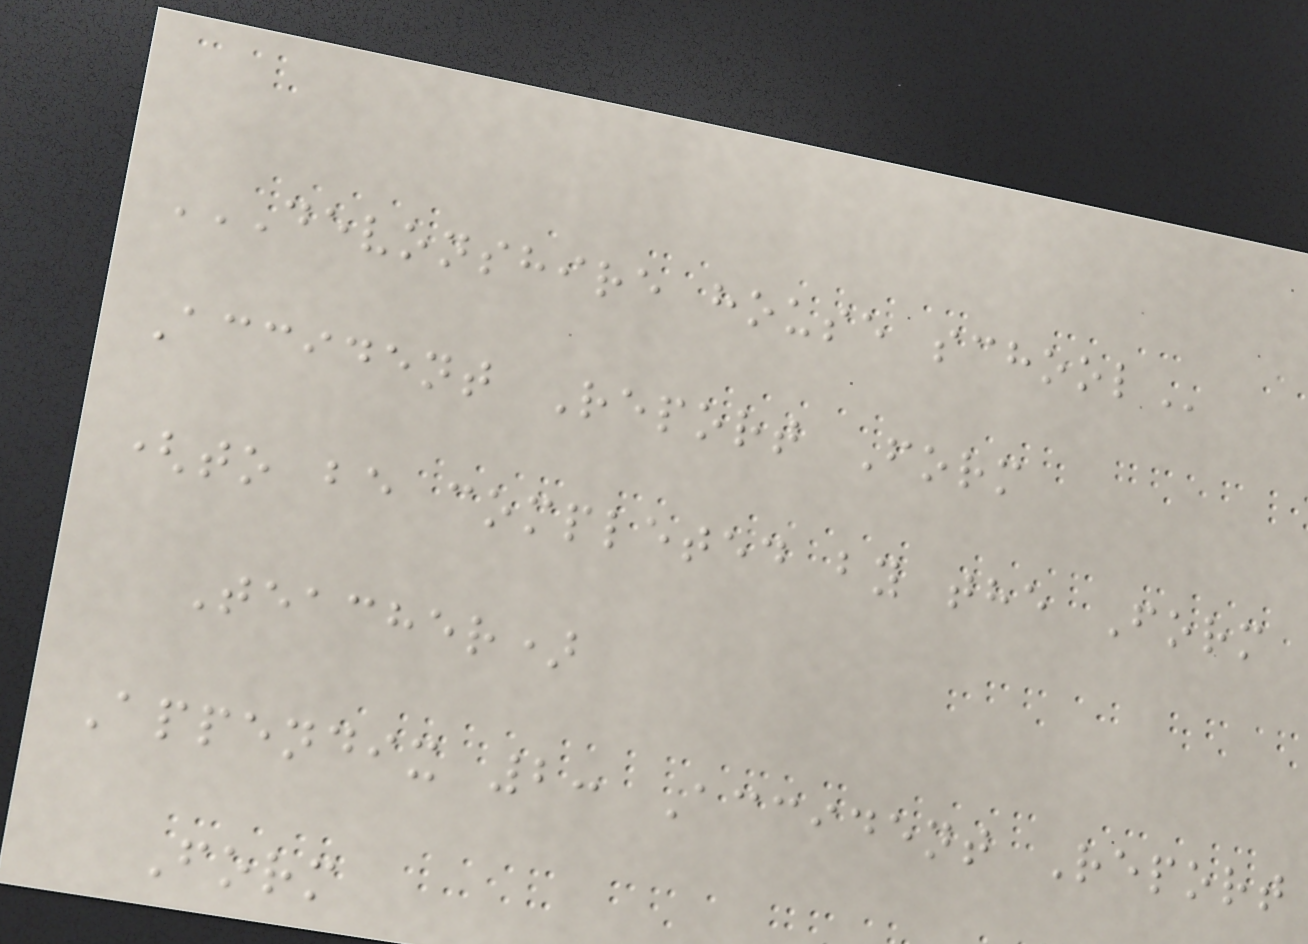DEVONSHIRE HOUSE SCHOOL
Accident Report Form
(to be completed by the Form
Teacher)
Appendix 2: Accident Report
Form
